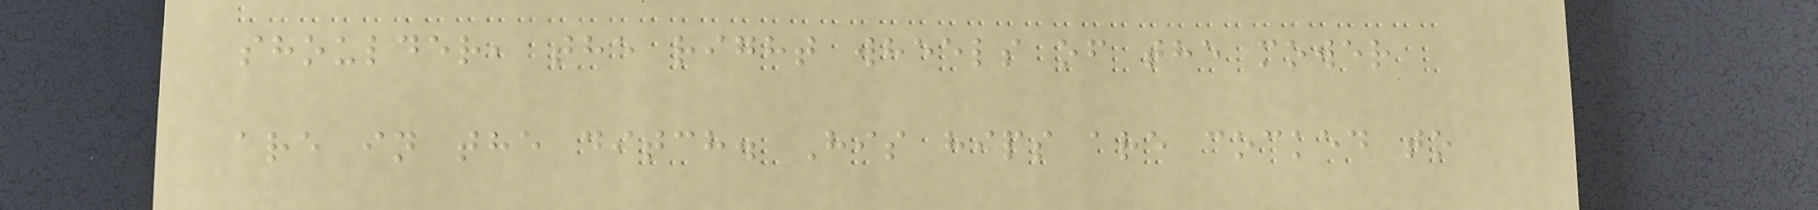shoulder, the right wheels of the mower
are in the ditch. His hips are cocked to
